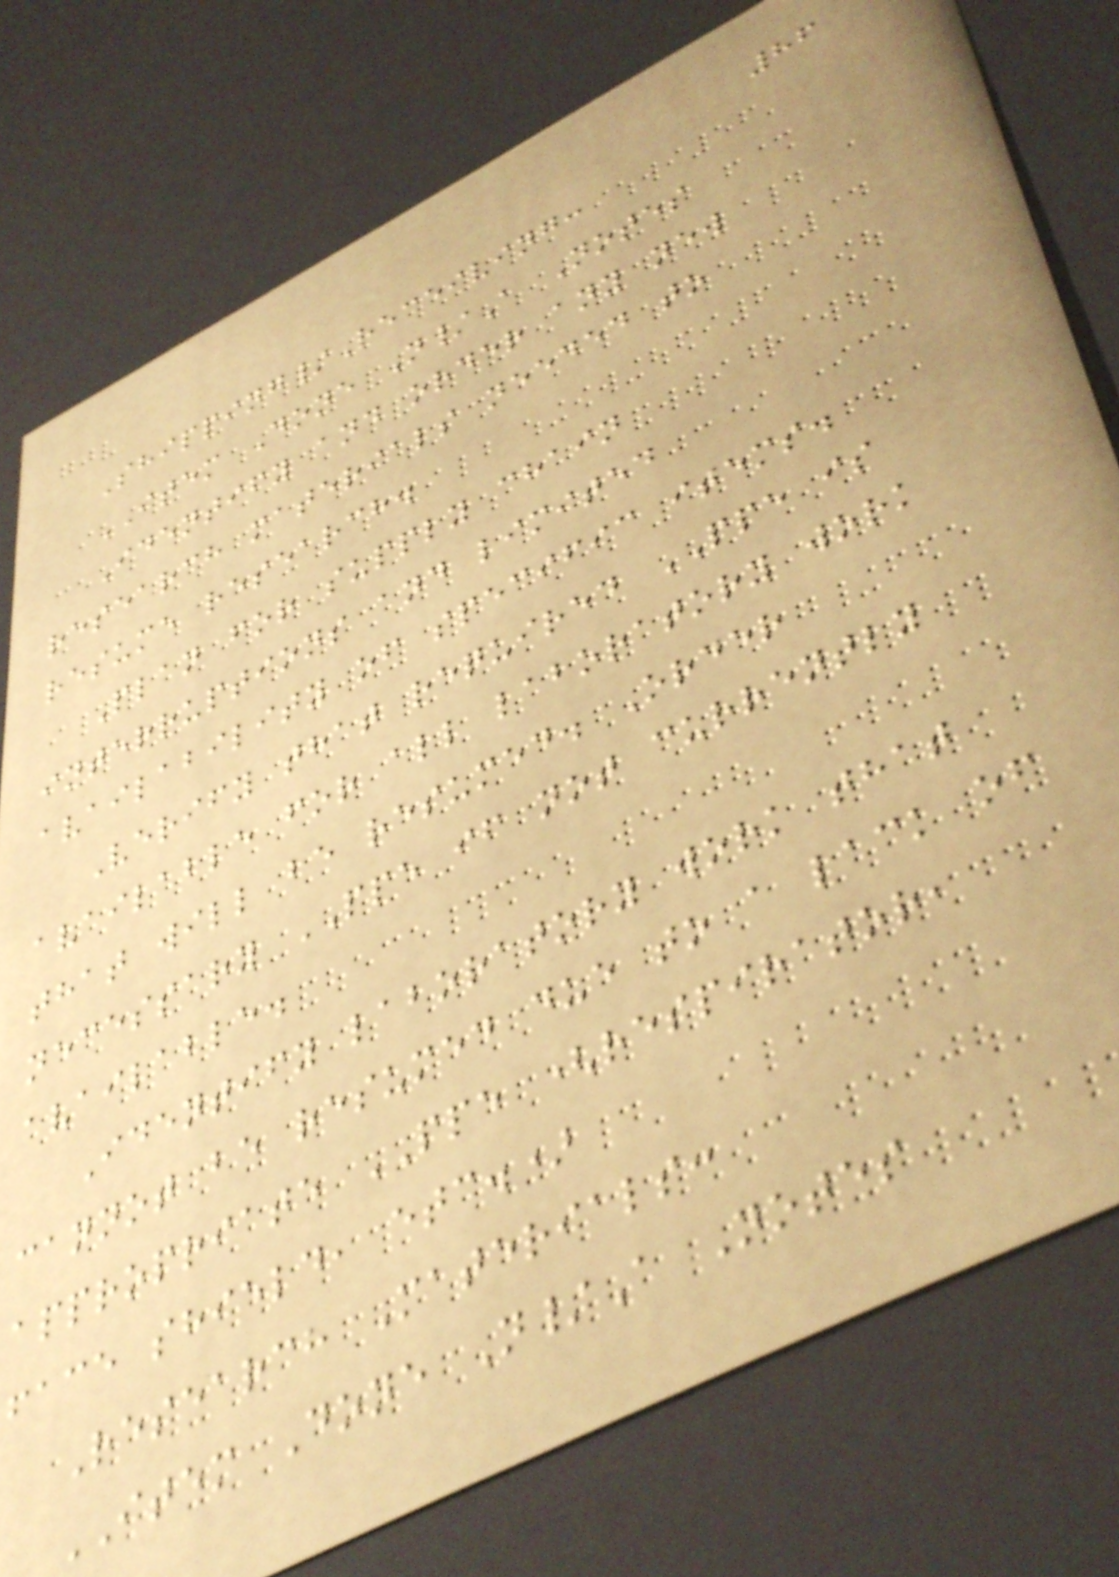86
Shipping/Receiving:
ITEM Done N/A Notes
Identify and order any new
research materials needed to
resume research.
Plan for supply chain
interruptions and limited
availability of specific items.
Verify that required PPE is
available for all laboratory work
that will be resumed. Order
necessary PPE if not currently
available.
Identify laboratory work that
cannot be resumed due to a lack of
appropriate PPE (respirator,
face shield, etc.)
Research Materials:
ITEM Done N/A Notes
